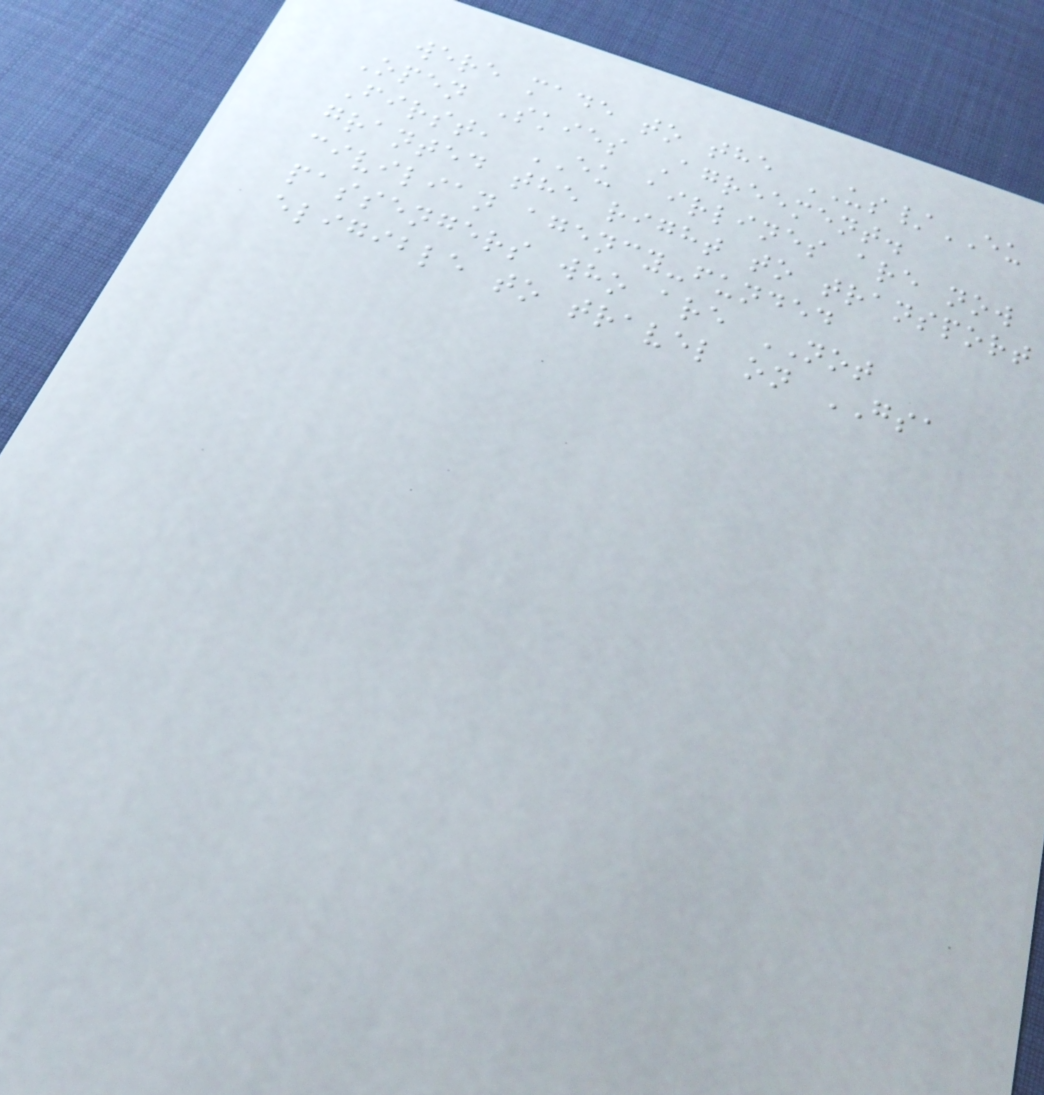were made to the US/EU
Open Skies Agreement.
First, EU airlines are now
granted the right to transport
civilian agency-funded
passengers who are NOT
eligible to travel on GSA
